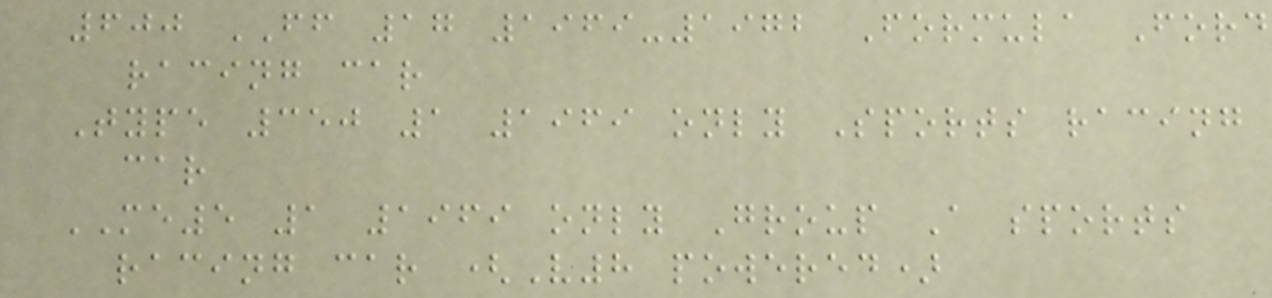600 FF 17 1969-1972 Formula Ford
racing car
Type 350 1 1969 only Sports racing
car
ME5 1 1969 only Group A sports
racing car (V8 powered)
